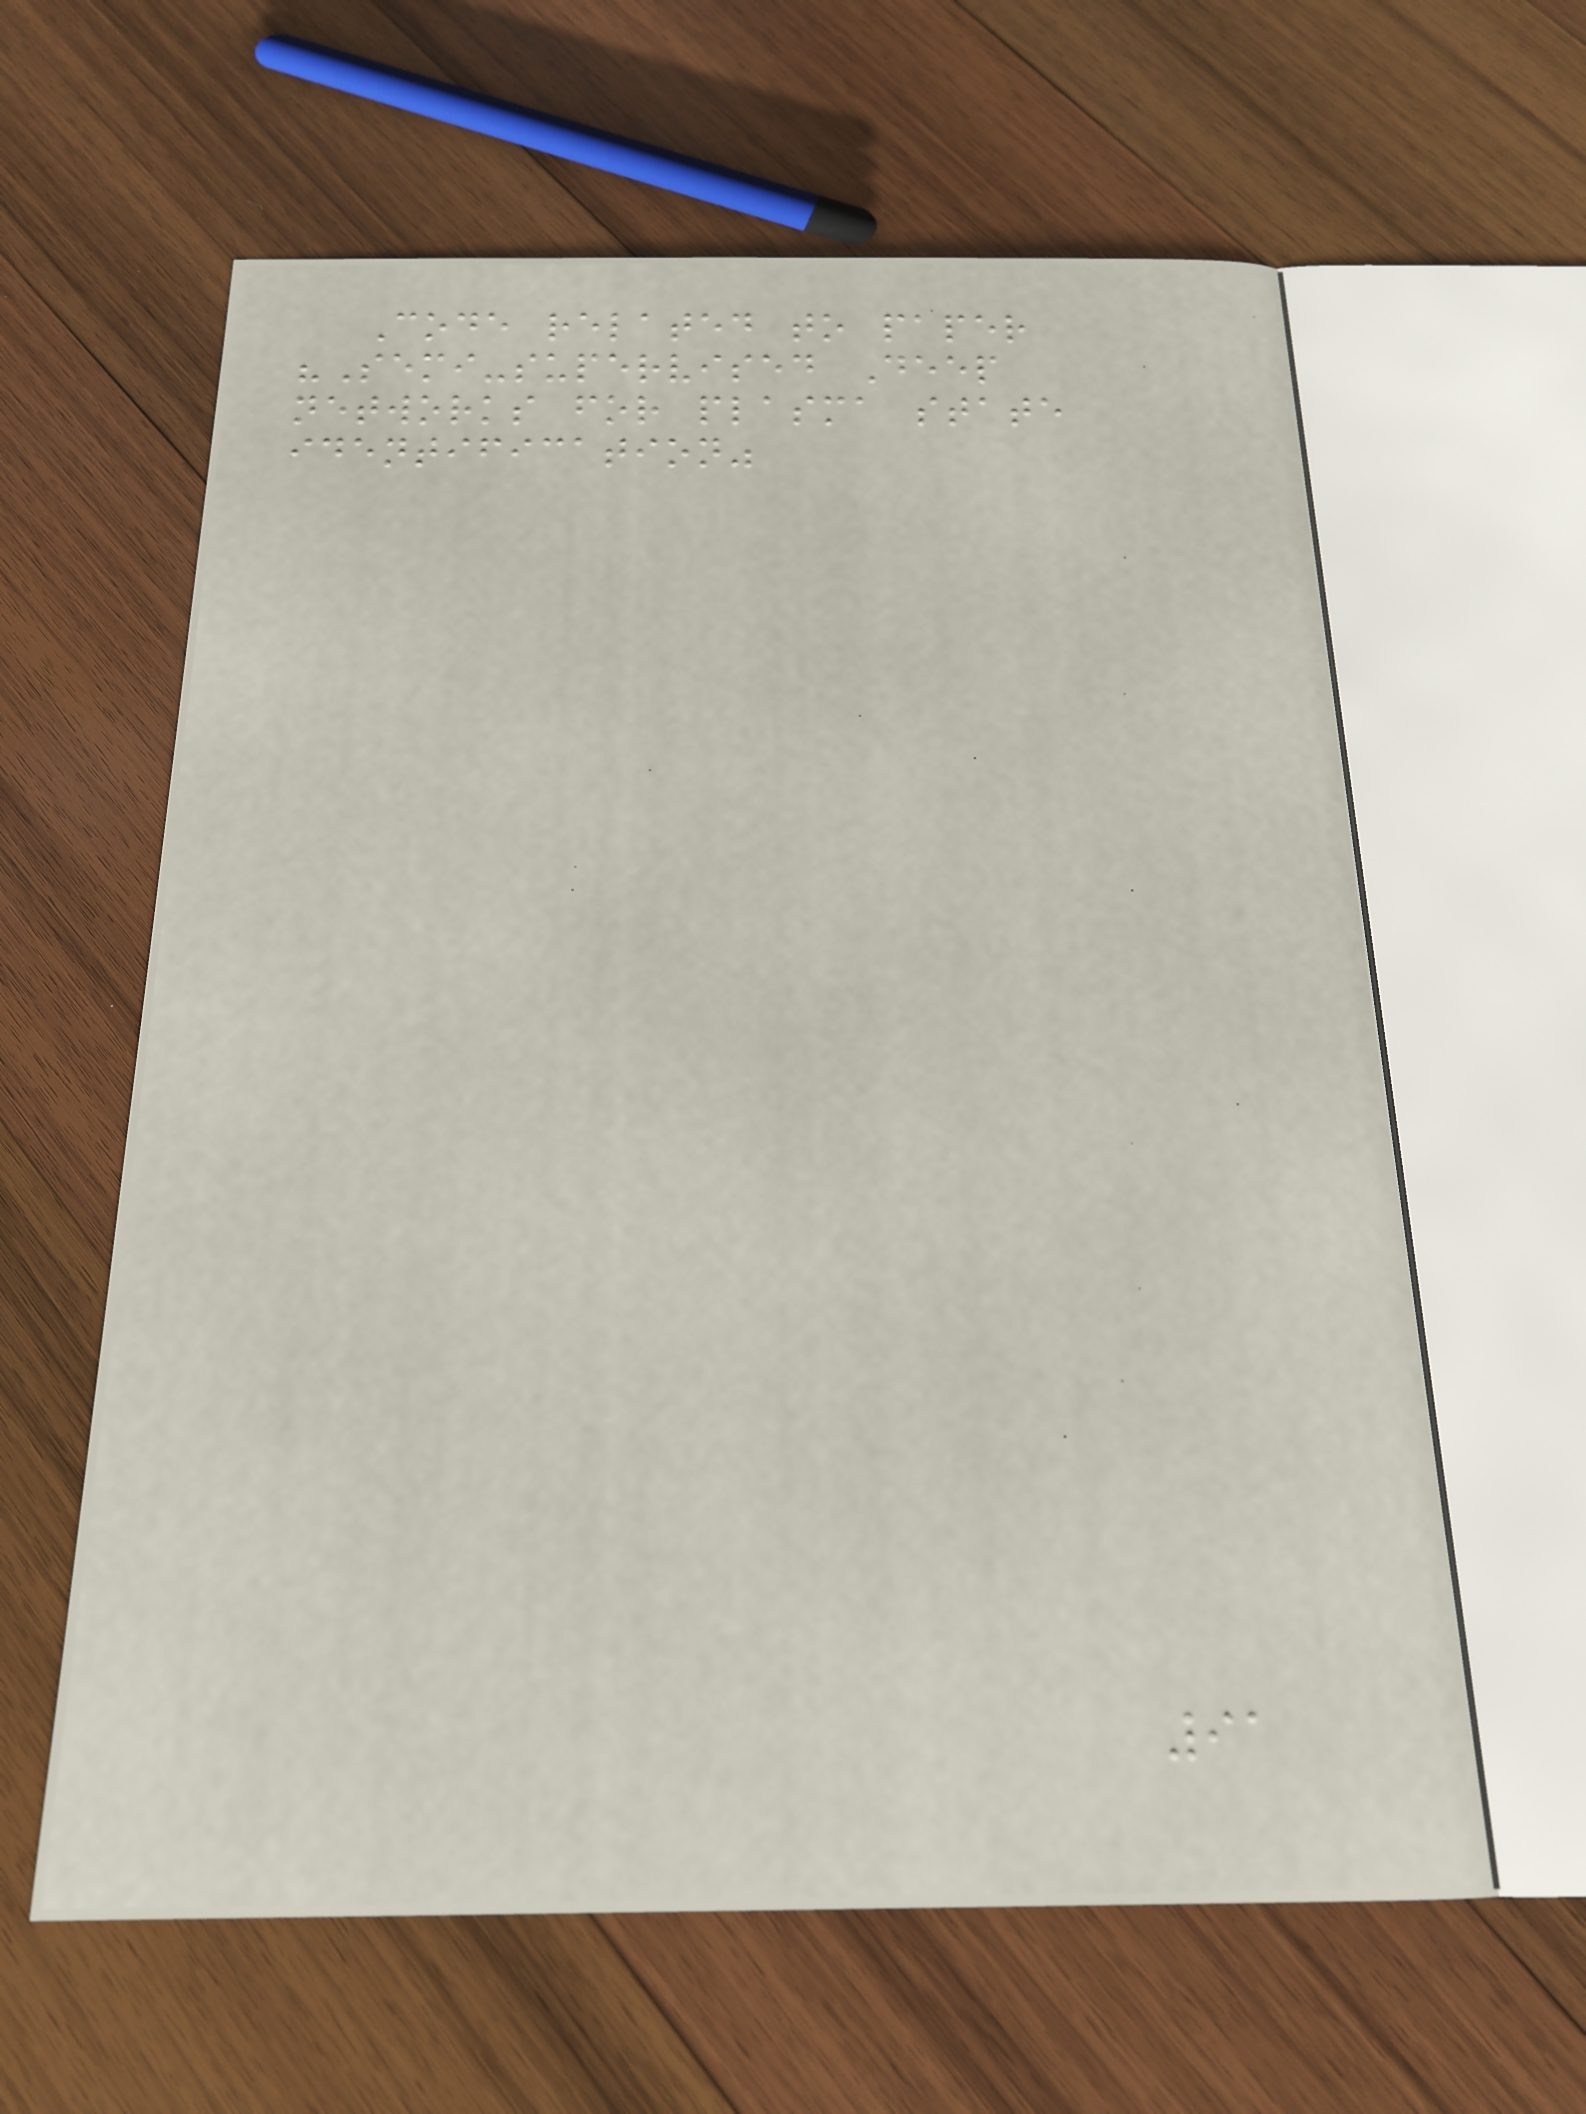Code related to paper
"Semi-supervised Deep
networks for plasma state
identification"
91
